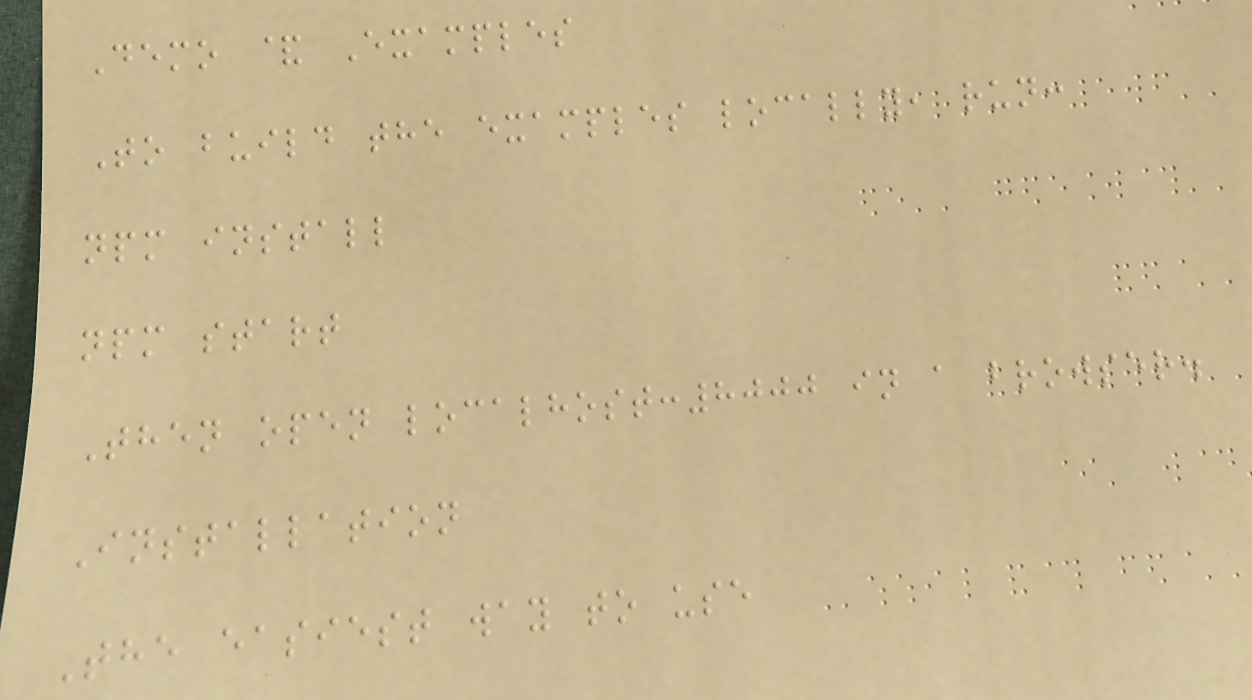Demo & Examples
To build the examples locally, run:
npm install
npm start
Then open localhost:8000 in a browser.
Installation
The easiest way to use
